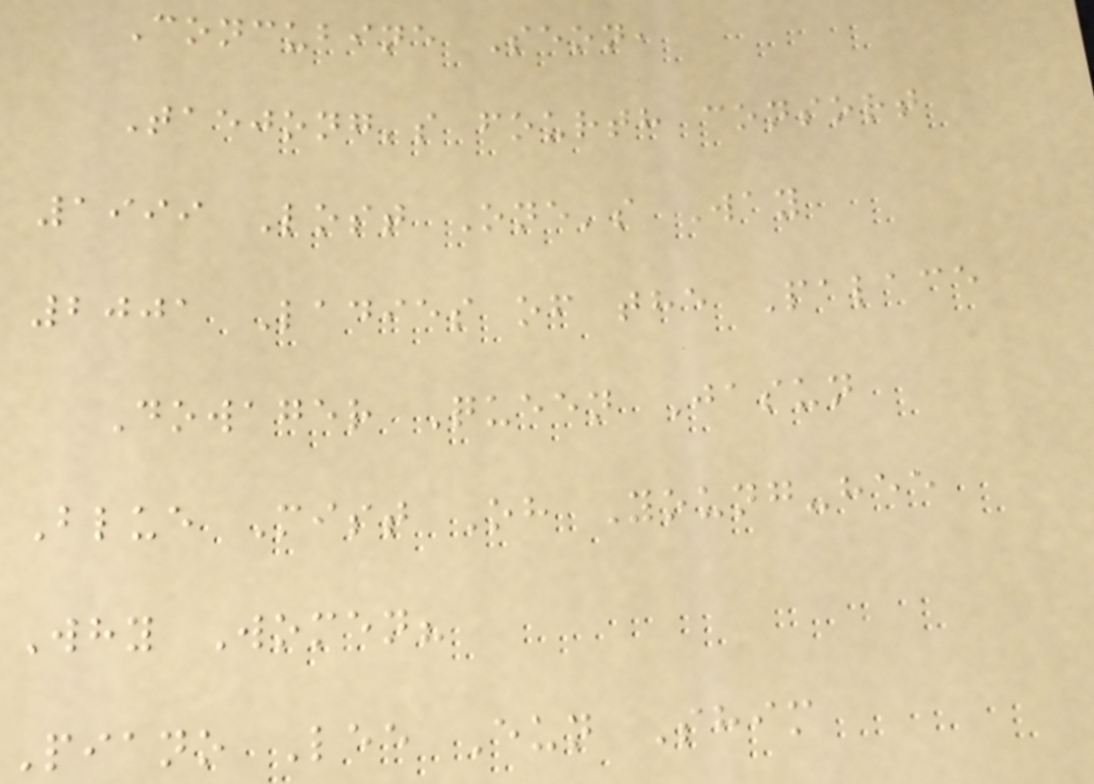Concubine Seon,
Taejong's fourth consort
1999 Lost One's Way
2001 Ladies of the Palace
Dowager Queen Jasun
Blue Mist Oh Young-hee
Why Women?
Piano Lee Eun Shim
